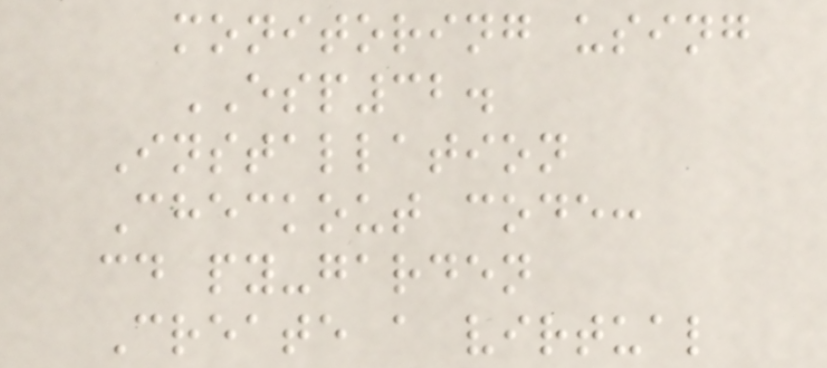monitoring using
ESP32.
Installation
Checkout code:
cd py-garden
Create a virtual
